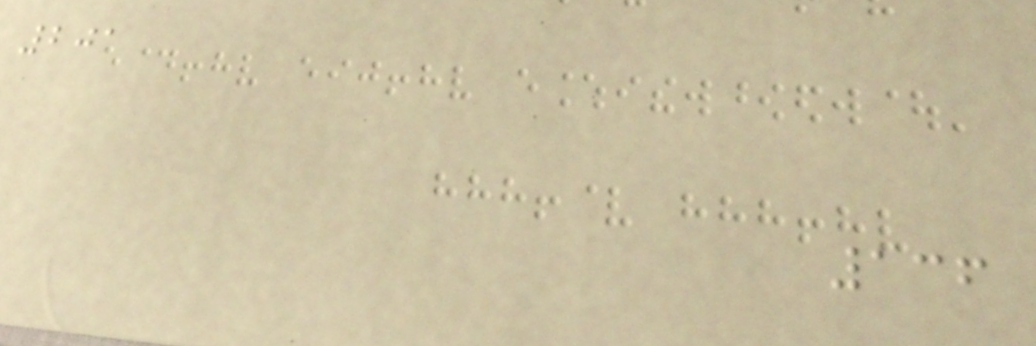201
136
